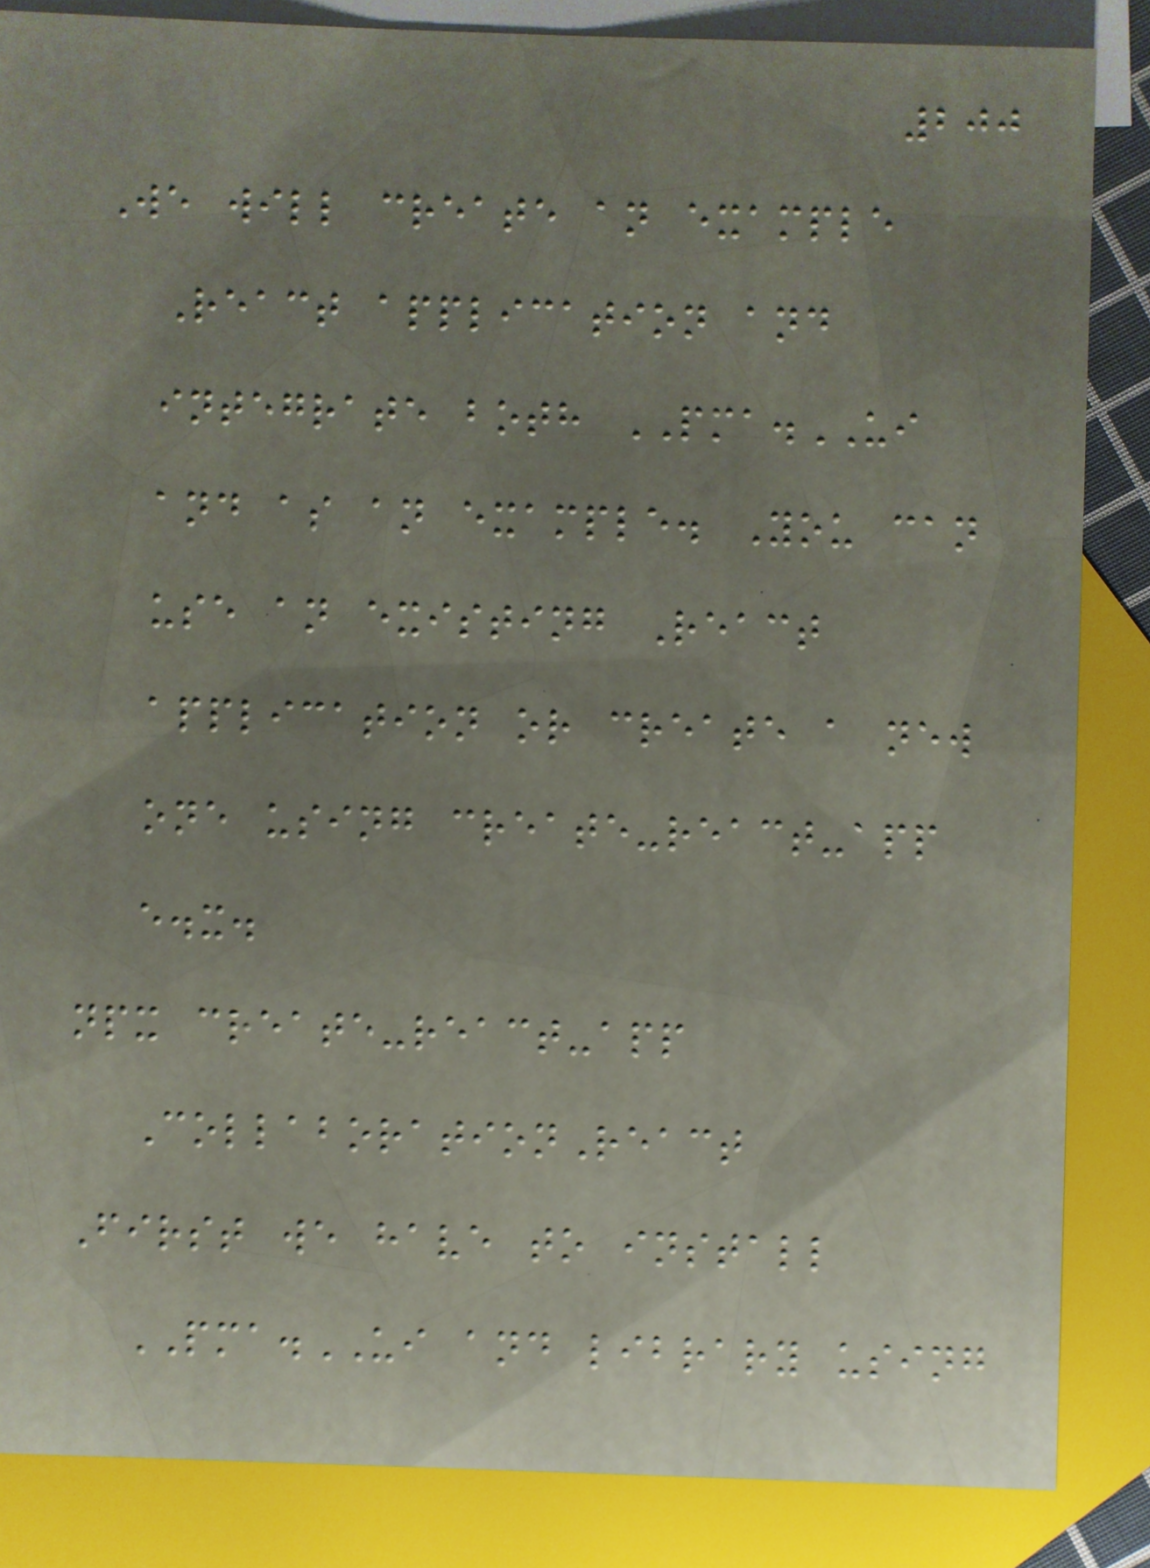200
We will create an example
React application and
integrate both PMA.UI
and as an example. You can
use an existing React
application or create a new
one using create-react-app
e.x.
npx create-react-app
CollaborationReact
First we have to install
PMA.UI and library using
